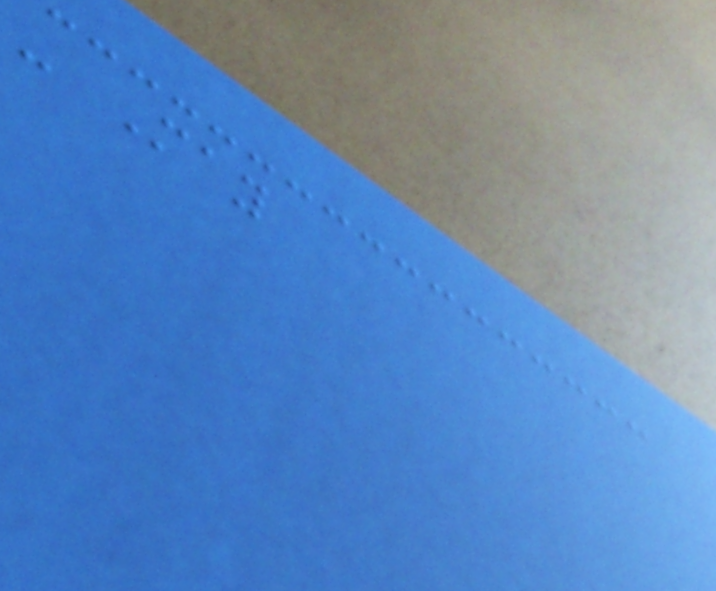- May
